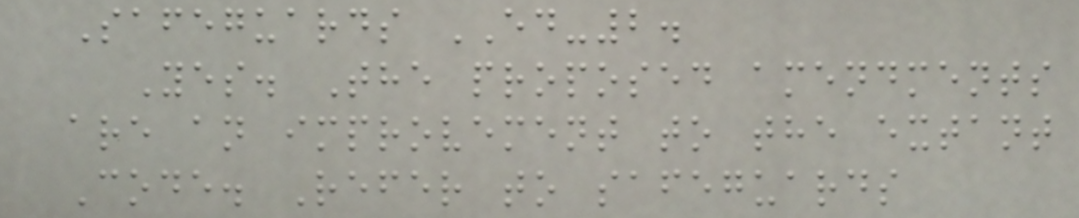Safeguards ED-2.
Yes. The proposed amendments
are an improvement to the extant
Code. Refer to safeguards
